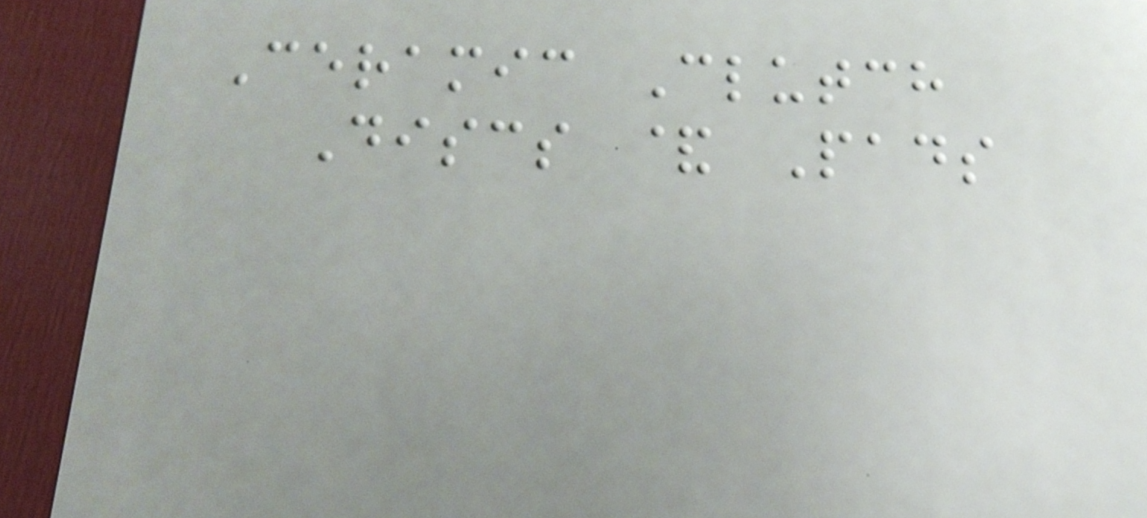Ceramic Clutch
Discs & Pads
